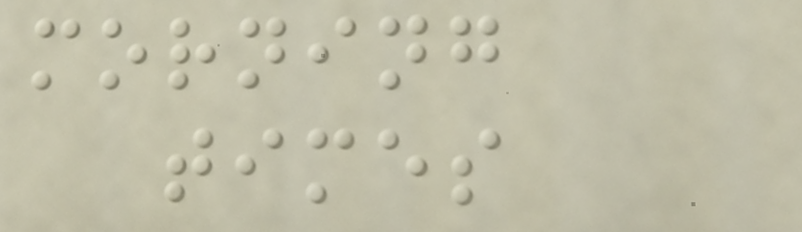morning
times
